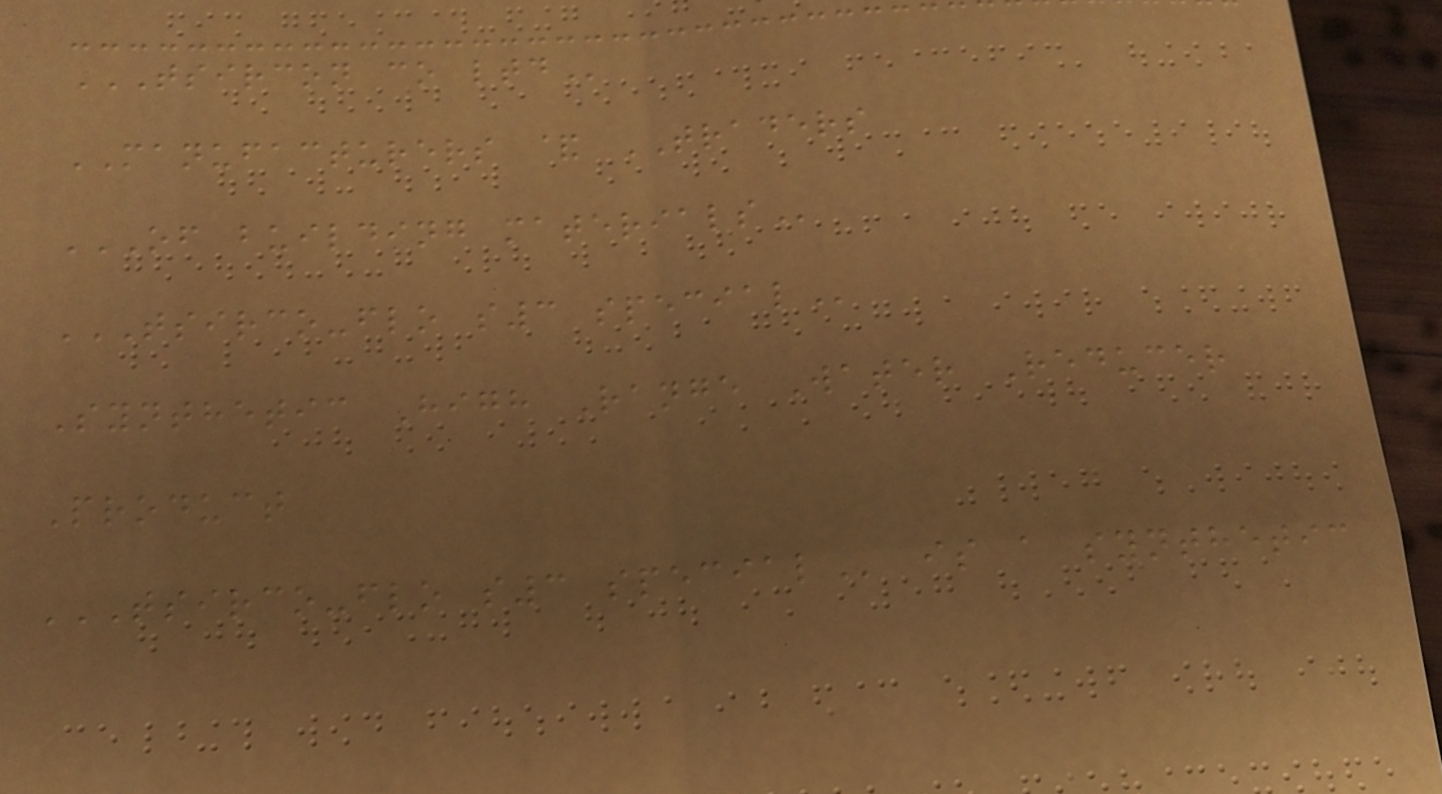TSIRCON CO LTD
MANUFACTURERS & TRADERS
OF BUILDING MATERIALS
TSIRCO-FLO S3 SPECIAL
Synthetic High Range Water Reducer
Product
TSIRCO-FLO S3 SPECIAL is a synthetic
